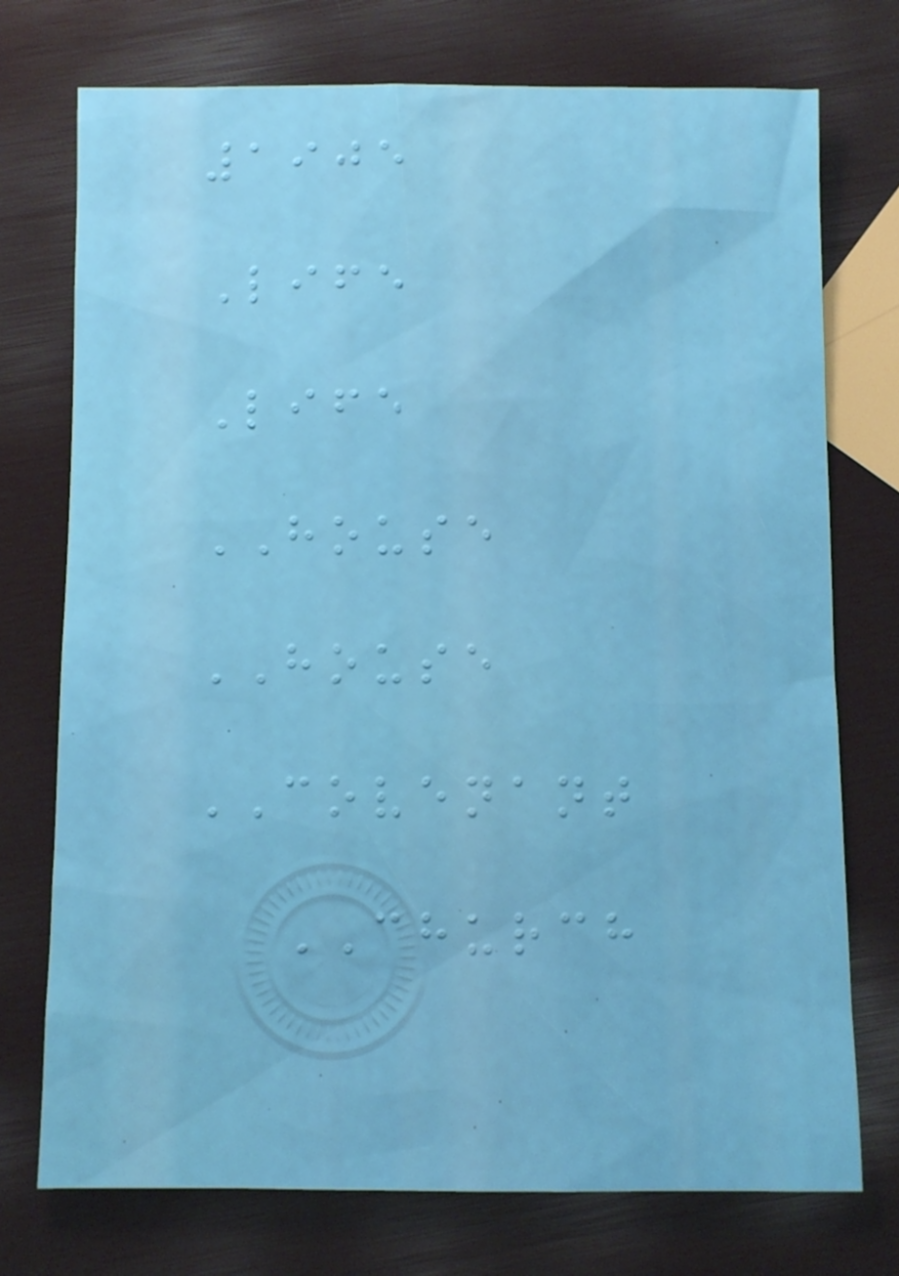1905
Life
Life
HOUSE
HOUSE
COVENANT
CHURCH
